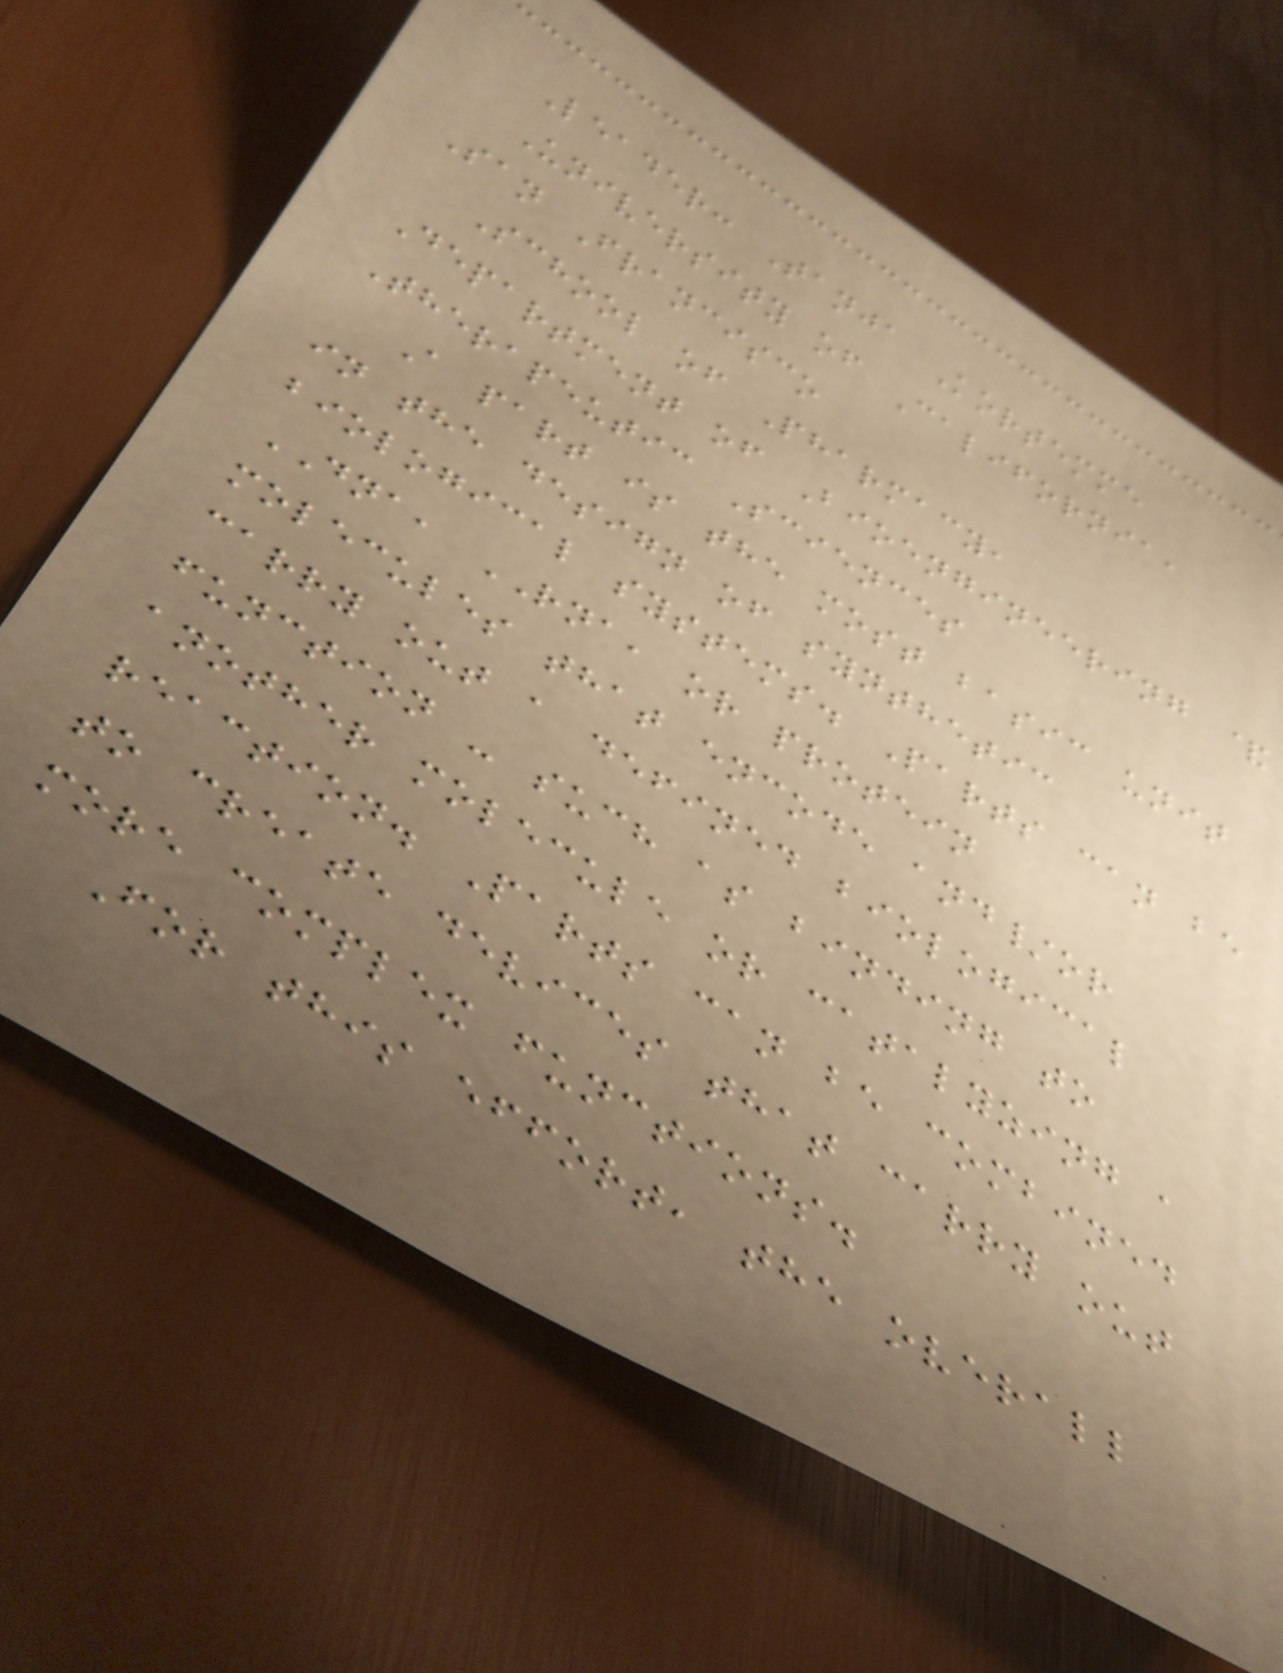Leader: Tanja Kortemme
University of California,
San Francisco
School of Pharmacy,
Department of Bioengineering &
Therapeutic Sciences
A part is the most basic unit
in the design of synthetic
biological systems. Parts can be
DNA, RNA, or protein
molecules that encode and/or
carry out a defined biological
function - such as binding to
another molecule or catalyzing a
reaction. Parts can be combined
to create devices that carry out
more complex functions.
For this effort, the overall
